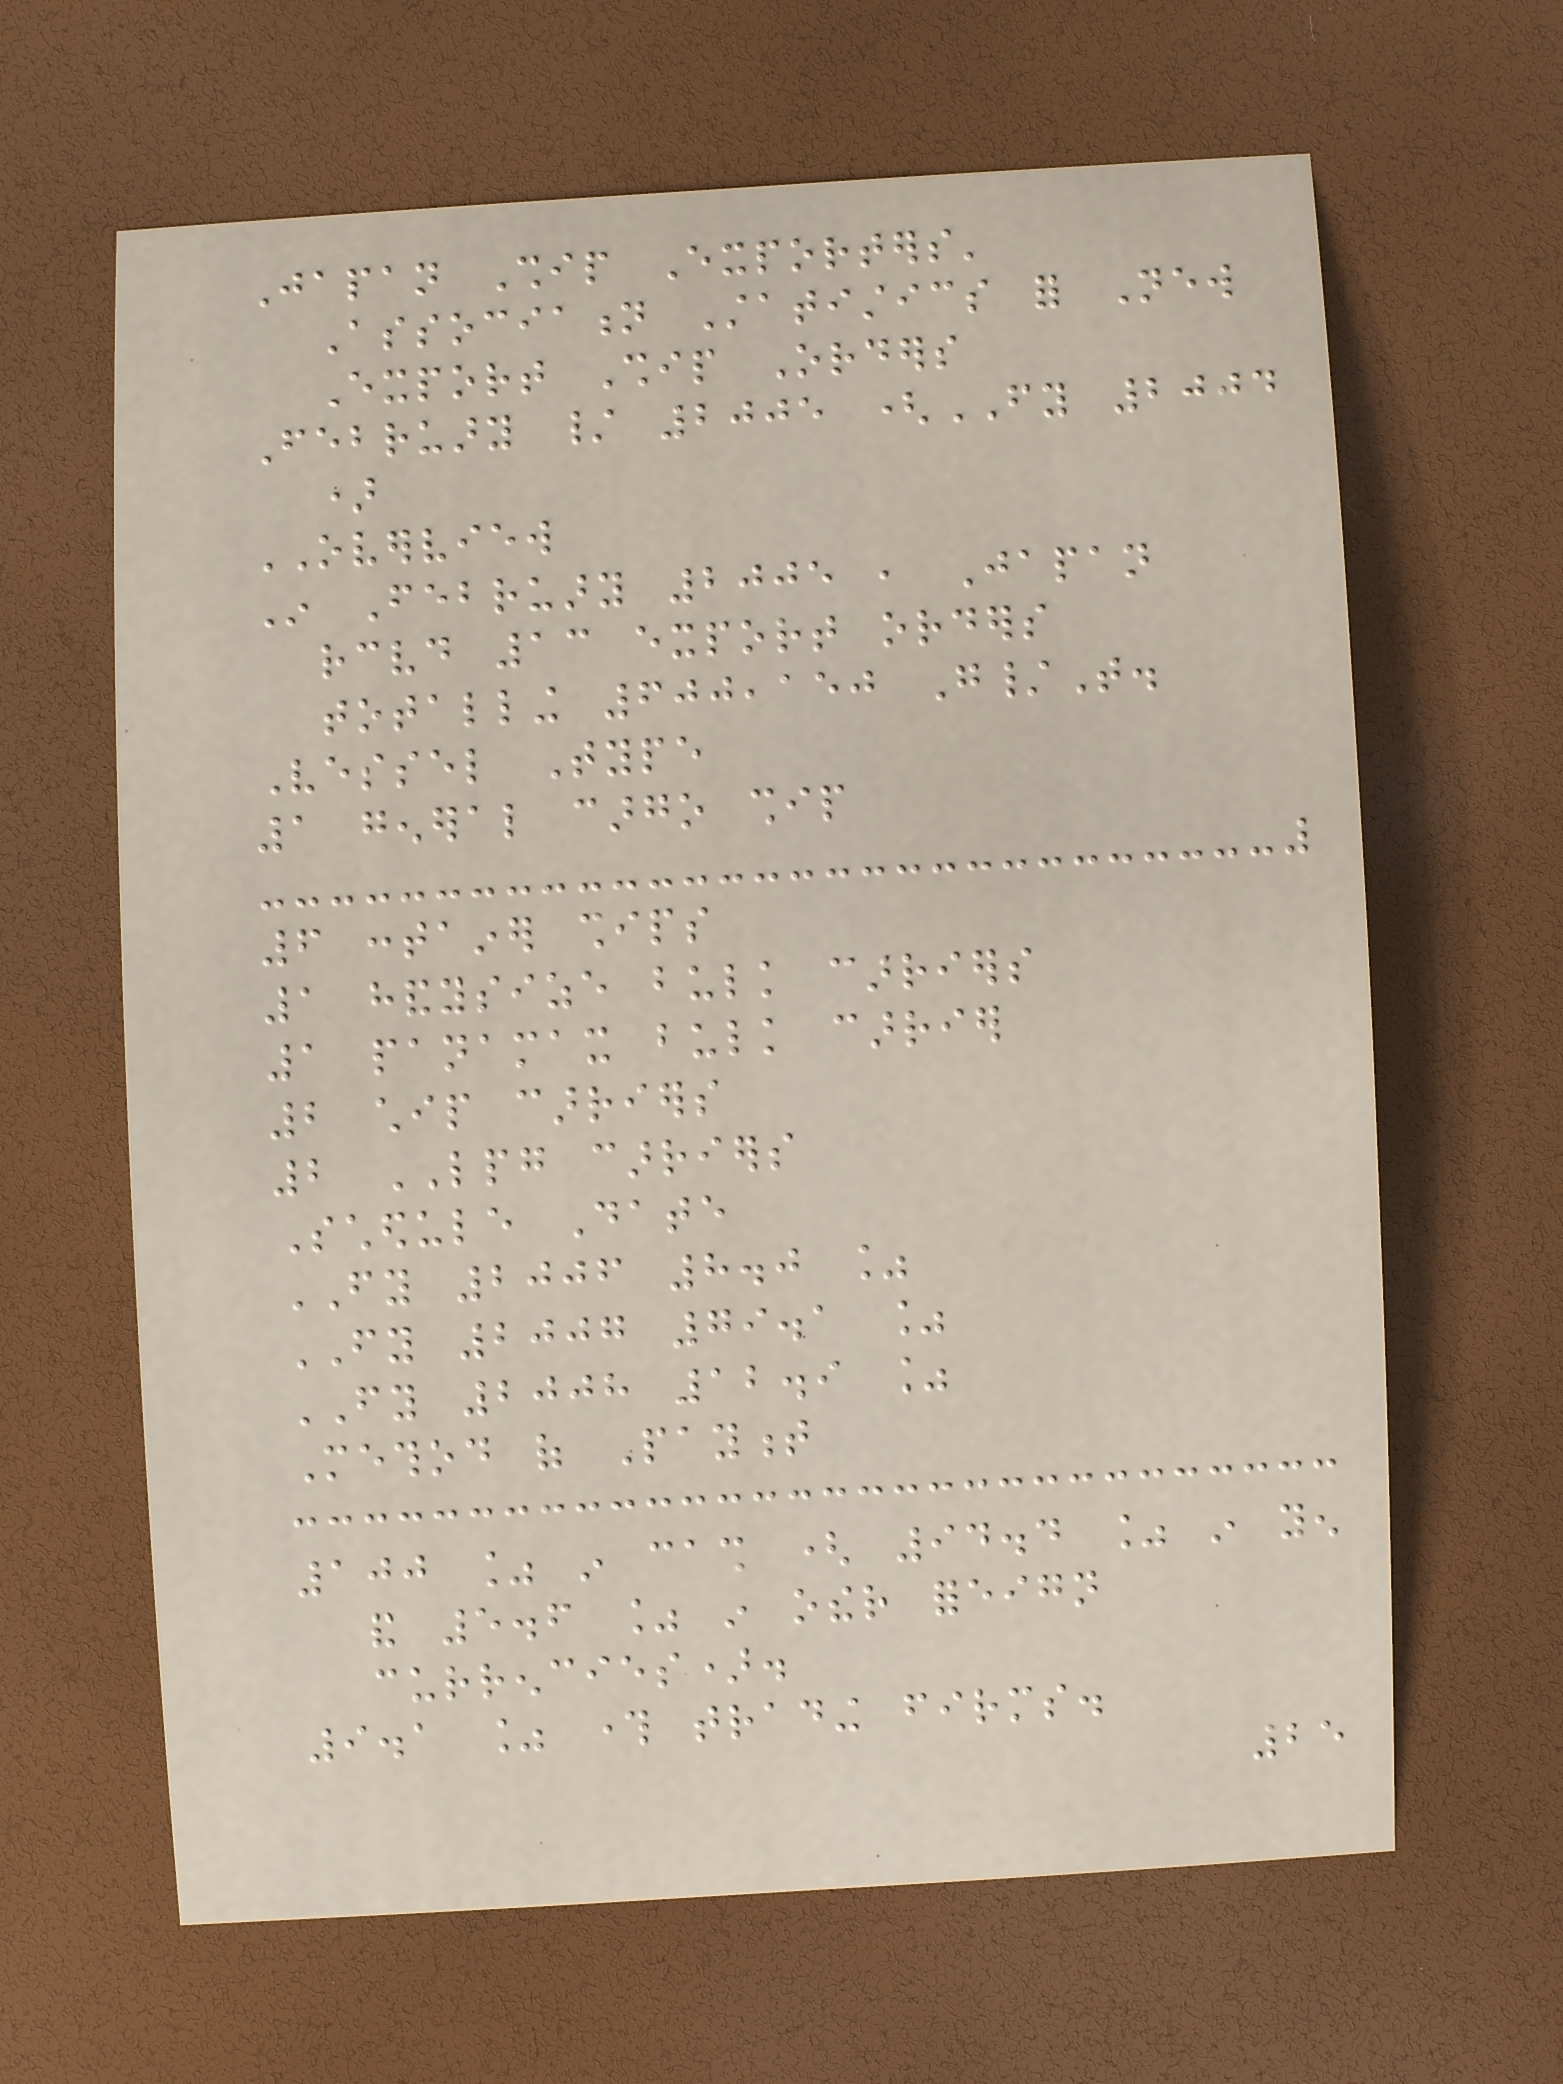Japan Ship Exporters'
Association Statistics for New
Export Ship Orders
February / 2005 (FY 2004
)
OVERVIEW
In February 2005 , Japan
received 13 export orders
totalling 600,150 G/T.
Vessel Type
1 general cargo ship
6 container ships
1 handysize bulk carriers
1 panamax bulk carrier
2 chip carriers
2 LPG carriers
Schedule Date
FY 2006 8.0 %
FY 2007 79.1 %
FY 2008 12.9 %
Method of Payment
100 % in cash ( 94.4 % in yen
and 5.6 % in other foreign
currencies).
9.1 % through trading firms.
25
